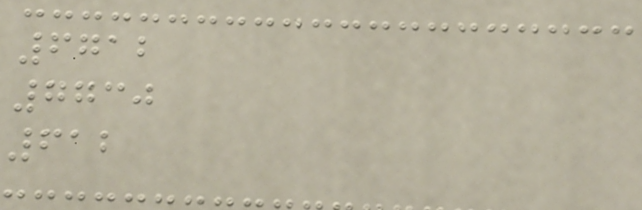6712
7730
612
